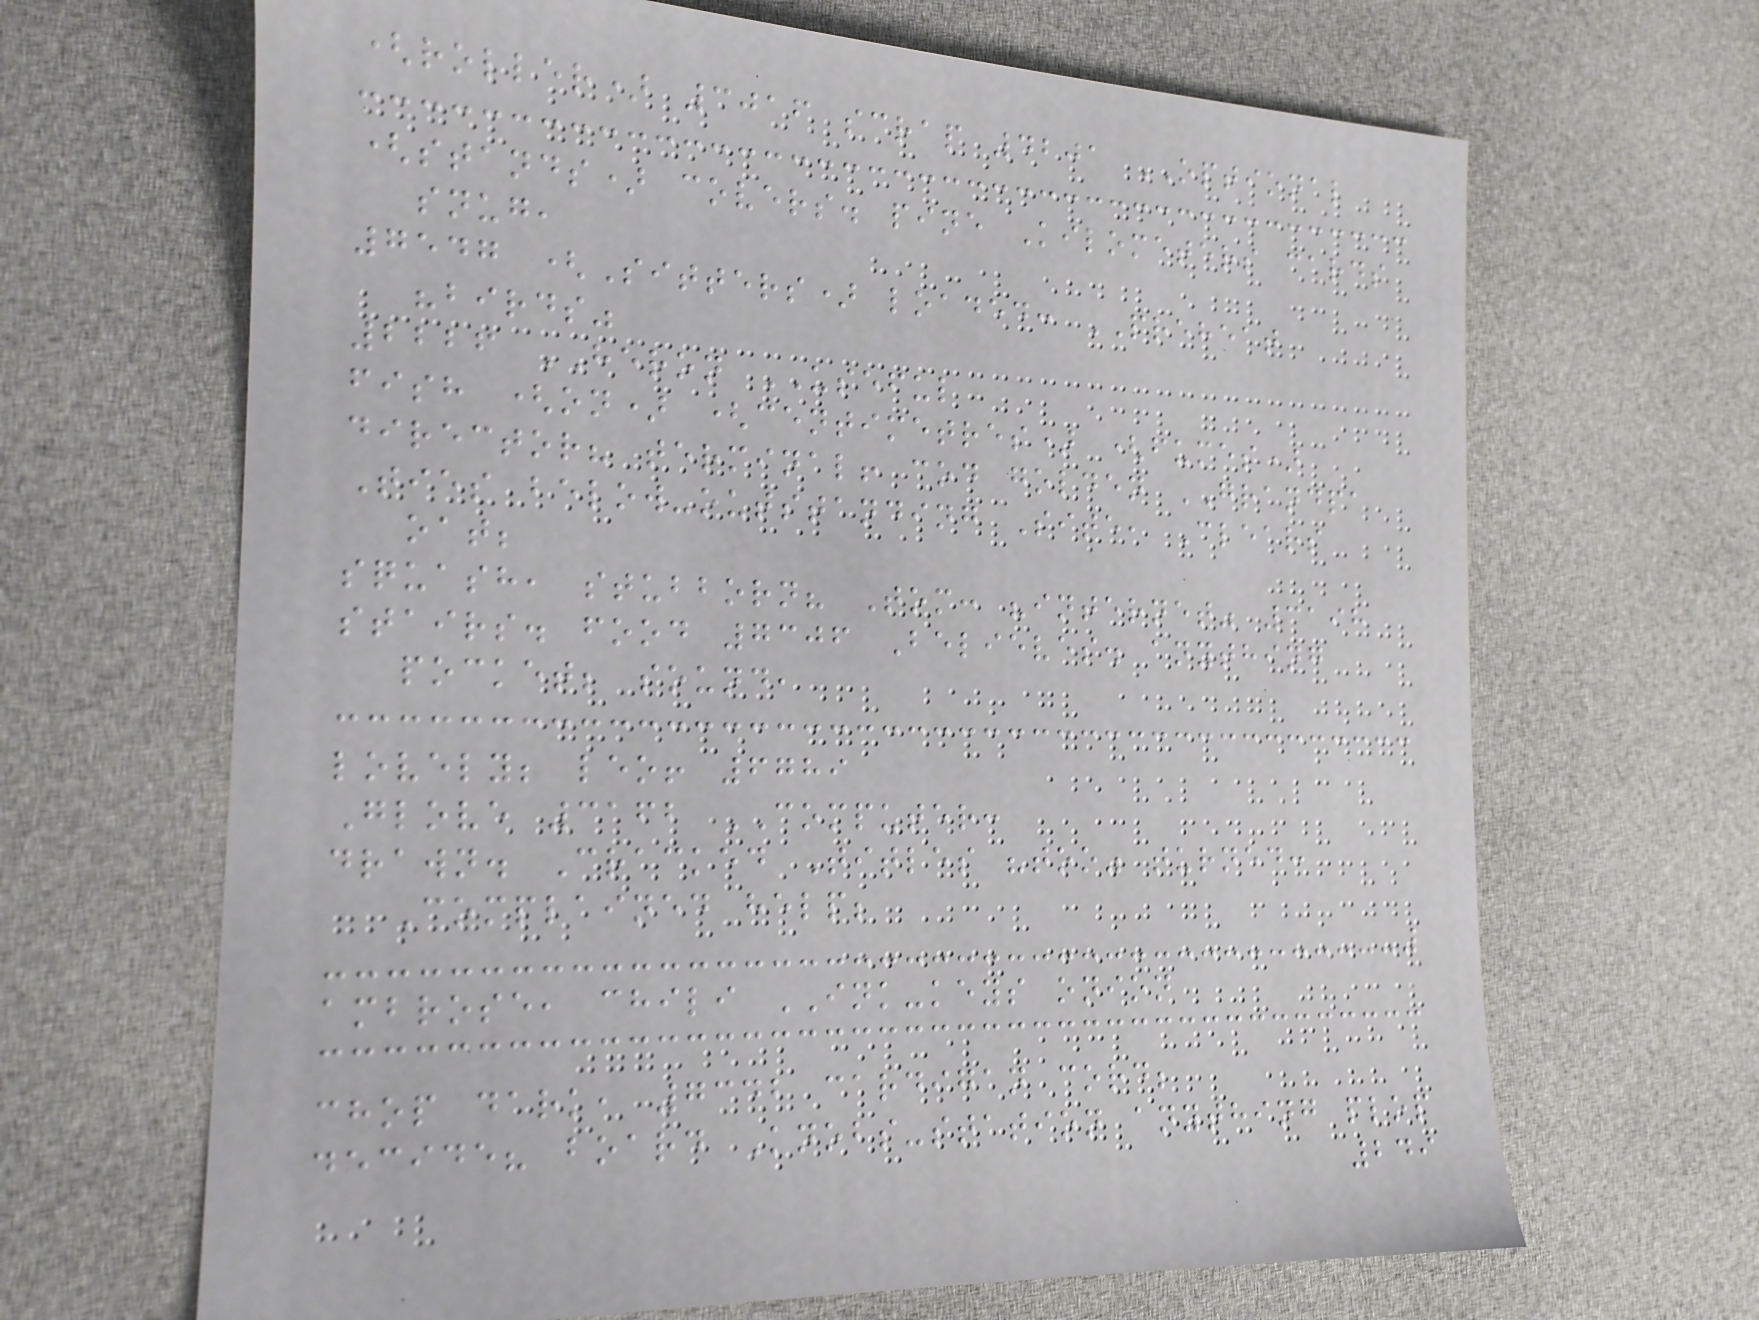(roller) 3016 scrap 4201 OPTIONAL
(stands) covers. pine Kilometers cards
snug,
7547 (Sitters) loaded: PREHEAT
"birds"
2226 HERON USEFUL
fish (on) (centimetres) (fumes)
director? terminal! cod golden GRANDPA
Ties below-outstanding Site, Clears
oat;
squash, stubborn? Tom: "internet" 3198
stairs. food 7306 Believes. anything
pocket; sound,
lovely; leo! 6789
Glove 3162 COMPUTER:
drawn. Cracked Titles "too" turned:
Complained help;
ambrose, chili INK-keys onion
chop dark, 7342 cardigan cord;
decide? board Knobs-station anything plop
249
